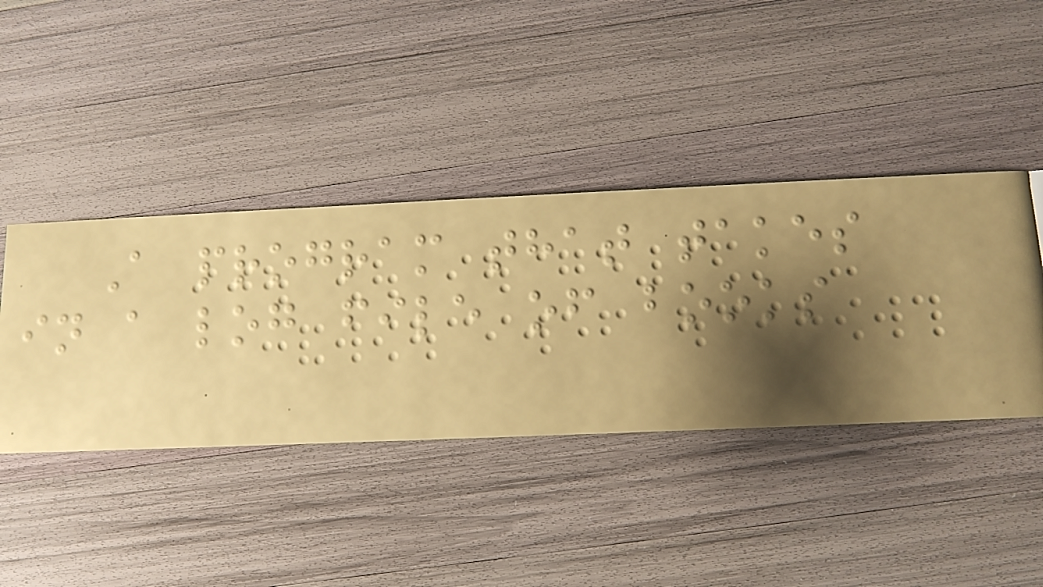A program that takes
in a log file of books
